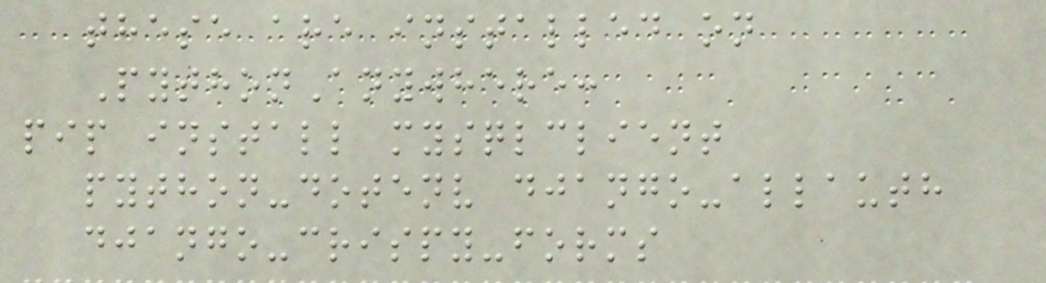these are installed on
PythonAnywhere:
pip install mysqlclient
python-dotenv django-allauth
django-crispy-forms
